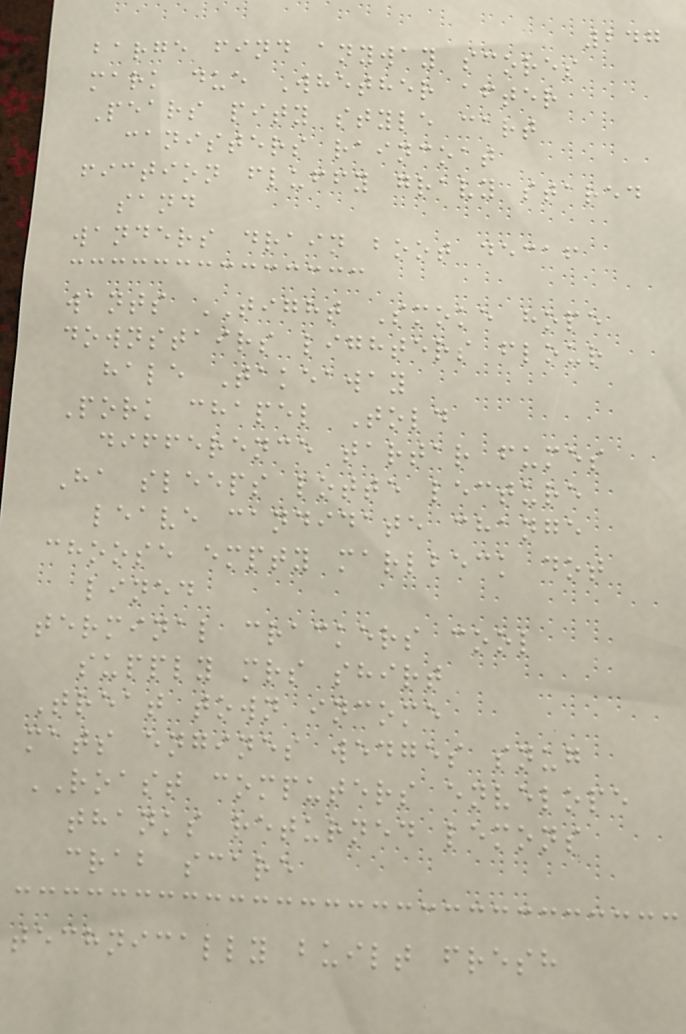247
barge find anyway scores
mark due Whether after
Pears pity style cart
canisters raincoat
fiction fluffy gravy stared
sand
wanders drain boot decaf
wants TIGHT Smoke hope
downstairs lighters flour
hale Takeaway
Pork chapel Told
difference tartar fumes
Ha sleeps lotte lecture
leave candidate change
choose empty marlbeck dot
lined
terminal crackers cool
supply mrs shirt
Treat town income
mats engines wedges snug
ROAST computers envelope
thanks returned lemons
crab scare
technically built fresh
